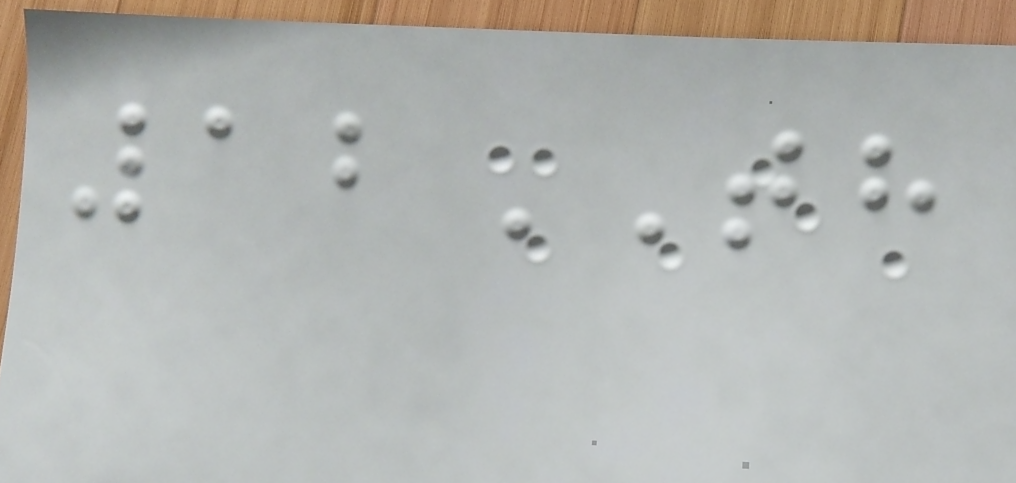12TH
